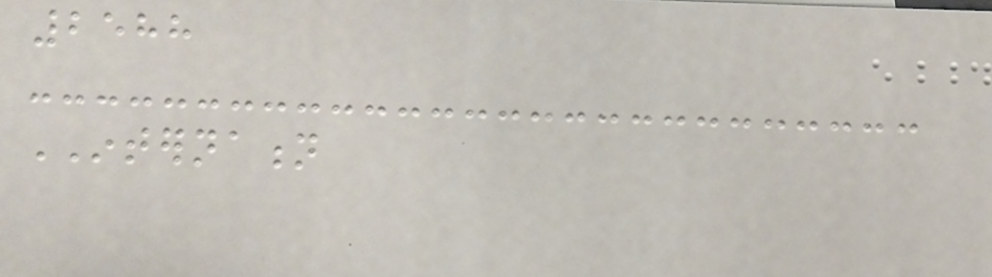2588
INTERNATION
